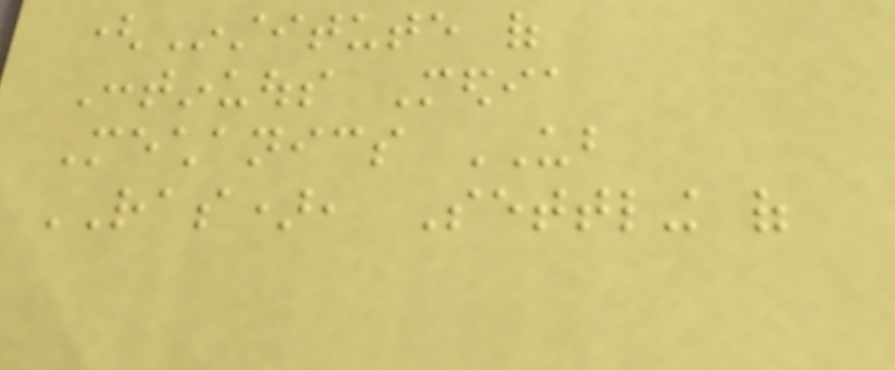(Institute of
Continuous Media
Mechanics UB
RAS), Settling of
